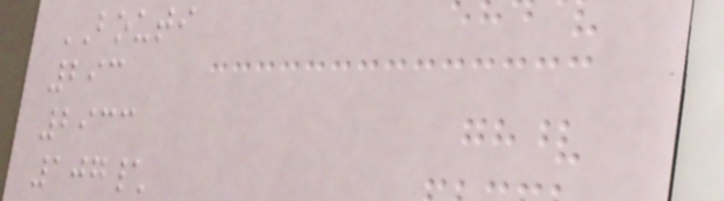BOUTI
293
2933
107\
